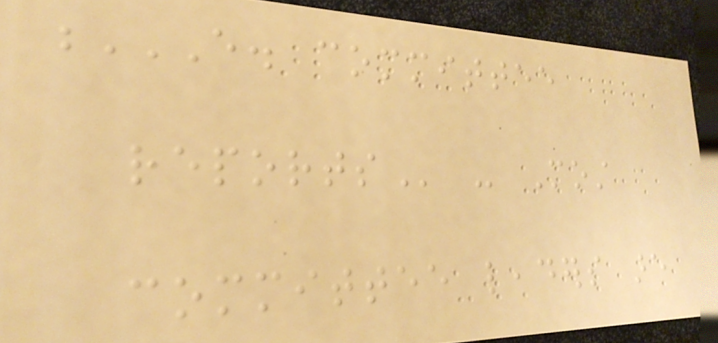E. COMMITTEE
REPORTS - Most
committee leaders are
